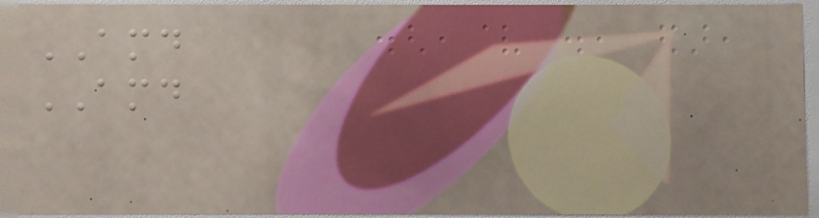AMD
AMD
